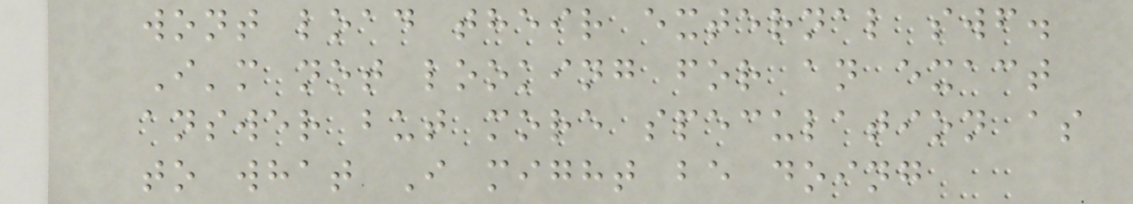wont load their external swf.
I'm not looking for an exact
answer but more speculation as
to what I might be doing
